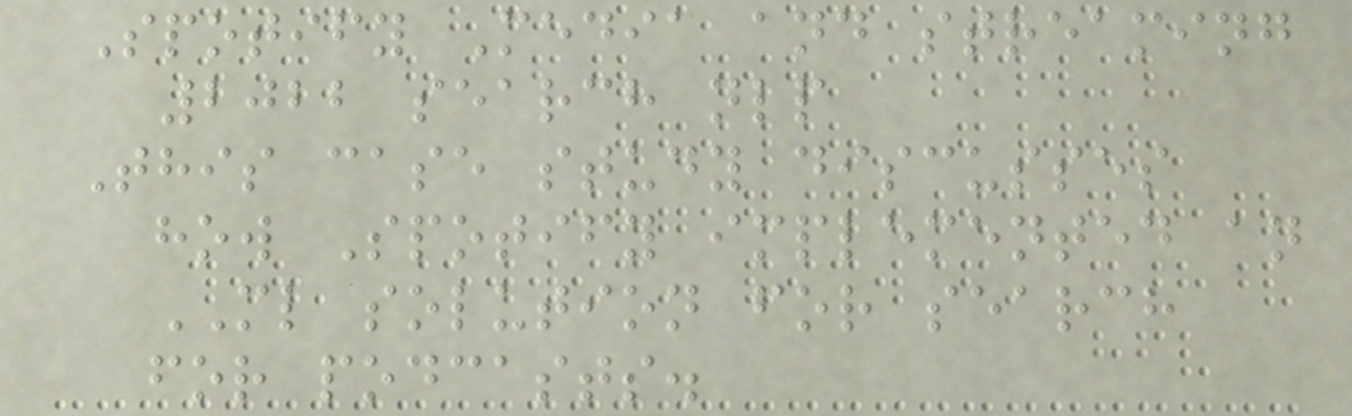Spotify Media and streaming
2022 search nlp
This case study discusses
how Spotify implemented an
ML solution for search
for podcasts.
